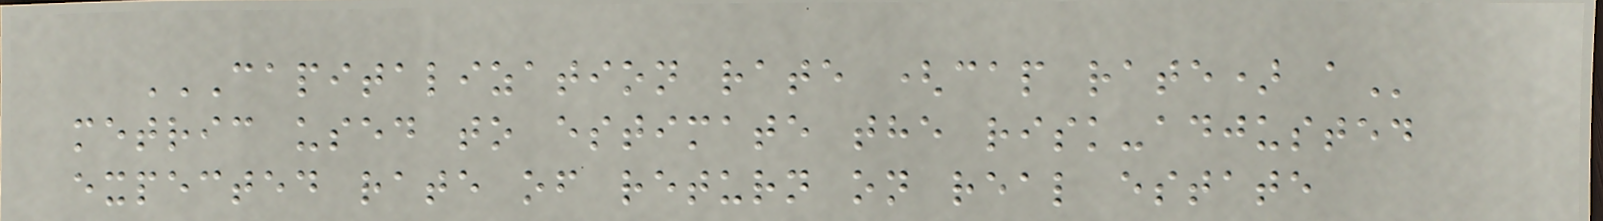CAPITALIZATION RATE (CAP RATE) A
metric used to estimate the risk-adjusted
expected rate of return on real estate
